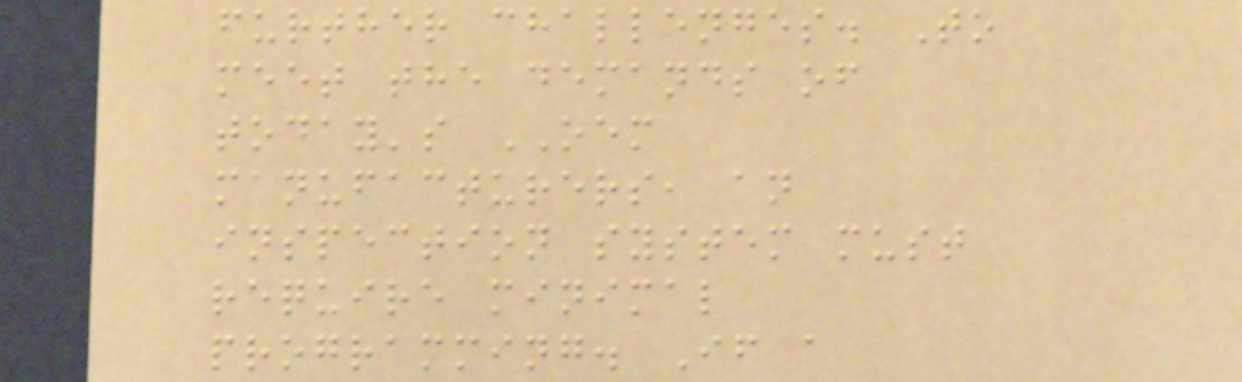further challenges. To
meet the demands of
today's OEM
manufacturers, an
inspection system must
require minimal
programming. If a
